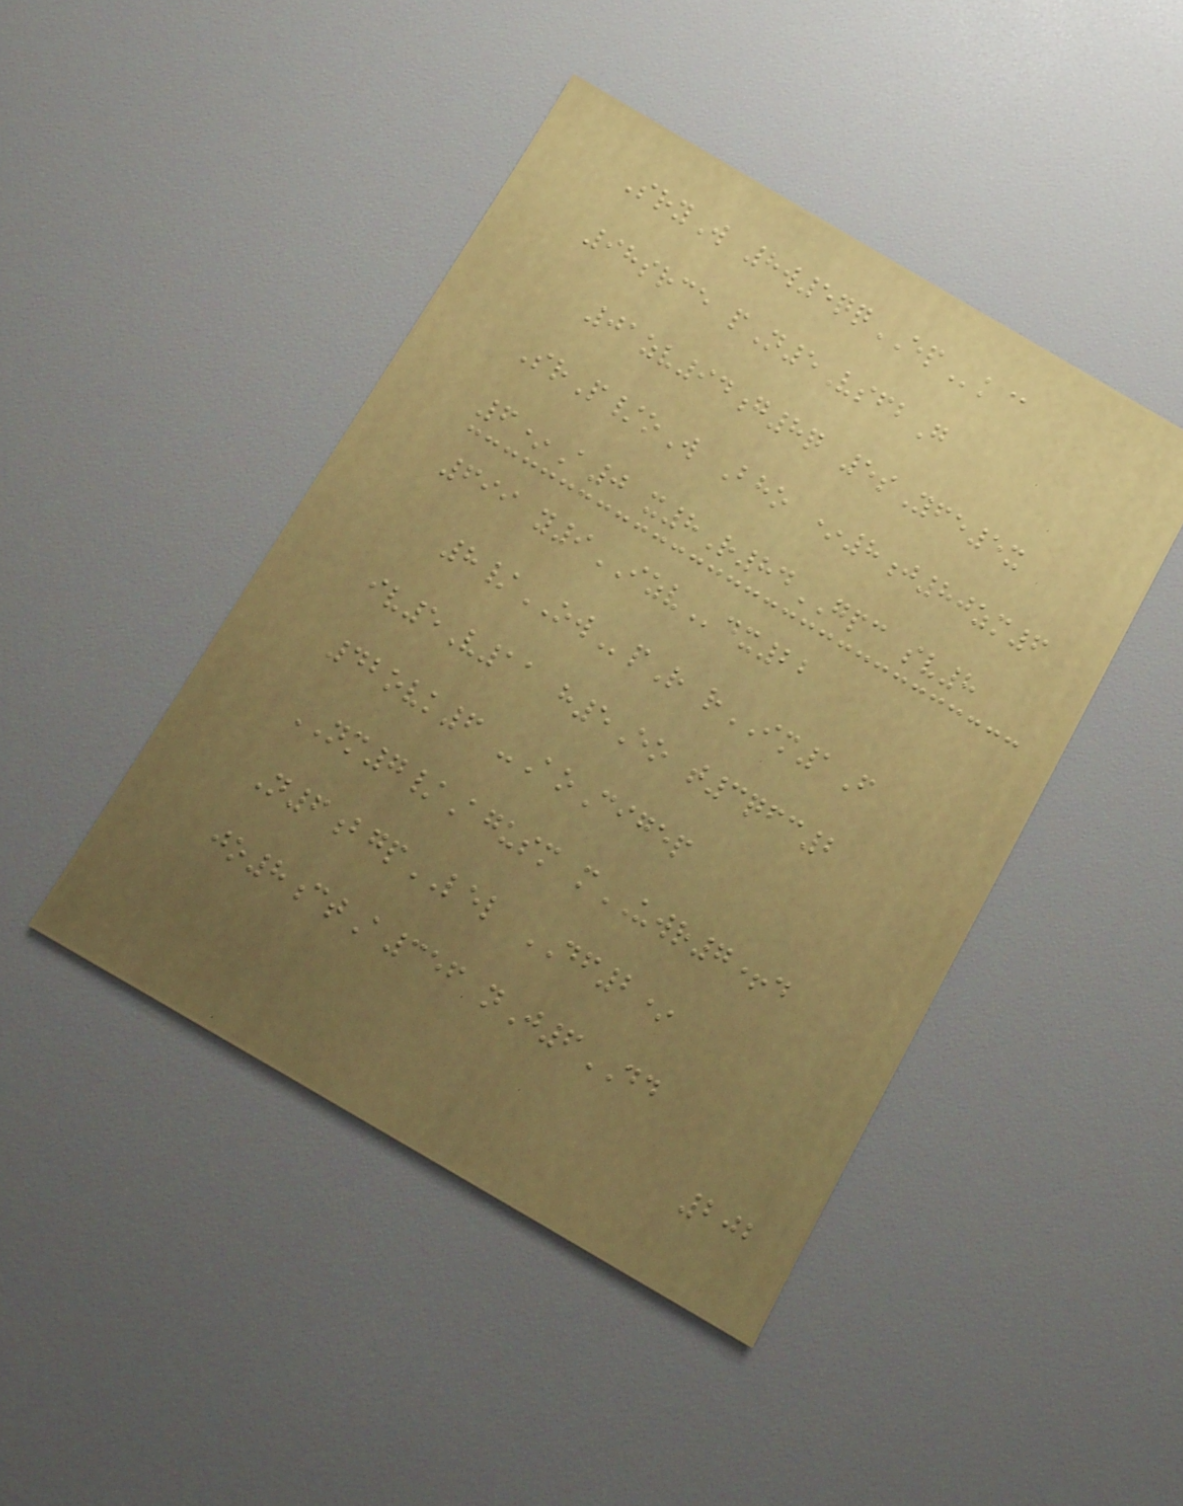SryW 8w5qqEPk@
98srce pN5VsfbG
01zv94g8q 5sYfe5x
SrP/oW Bho *8j80zm6
6*A0 x8R84GPC sv8
699 y9IZVdx22
8/OWpR rIM1F
iv5V11 h5Eo t3qfc2
42ovk6 -AoCigep
NM7/Agusm mUWR7+d
N6bgpLEL DF2*
jo8ctA356 nJ6DD
202
